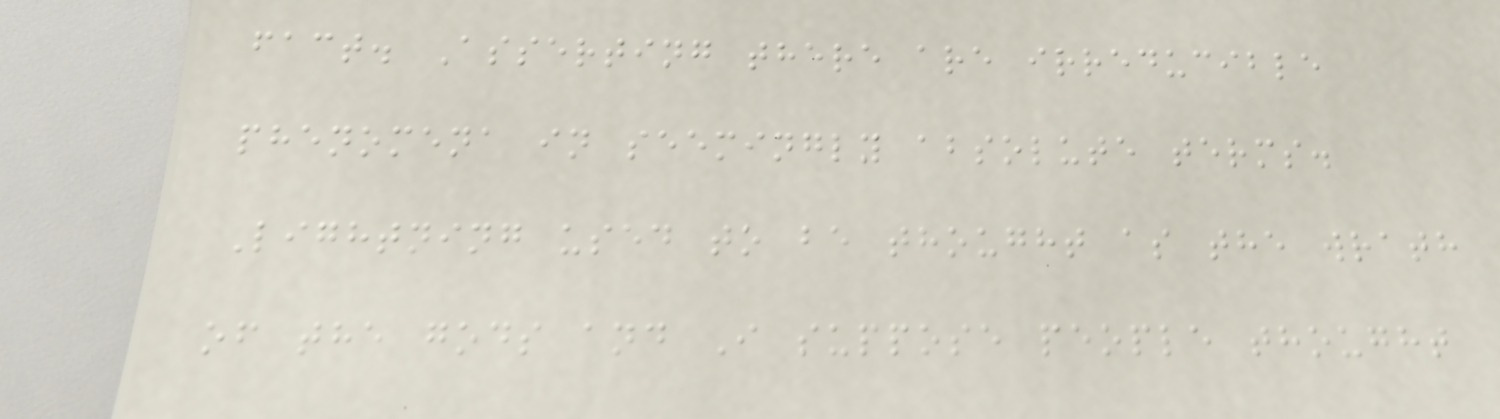fact. Asserting there are irreducible
phenomena in seemingly absolute terms.
Lightning used to be thought as the wrath
of the gods and I suppose people thought
